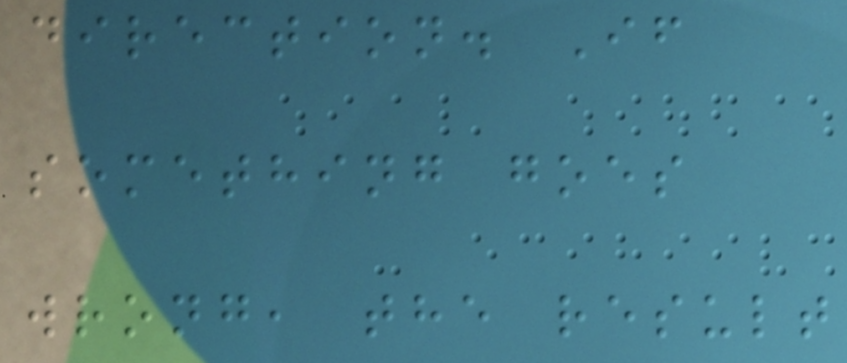direction. If
something goes
wrong, the result
